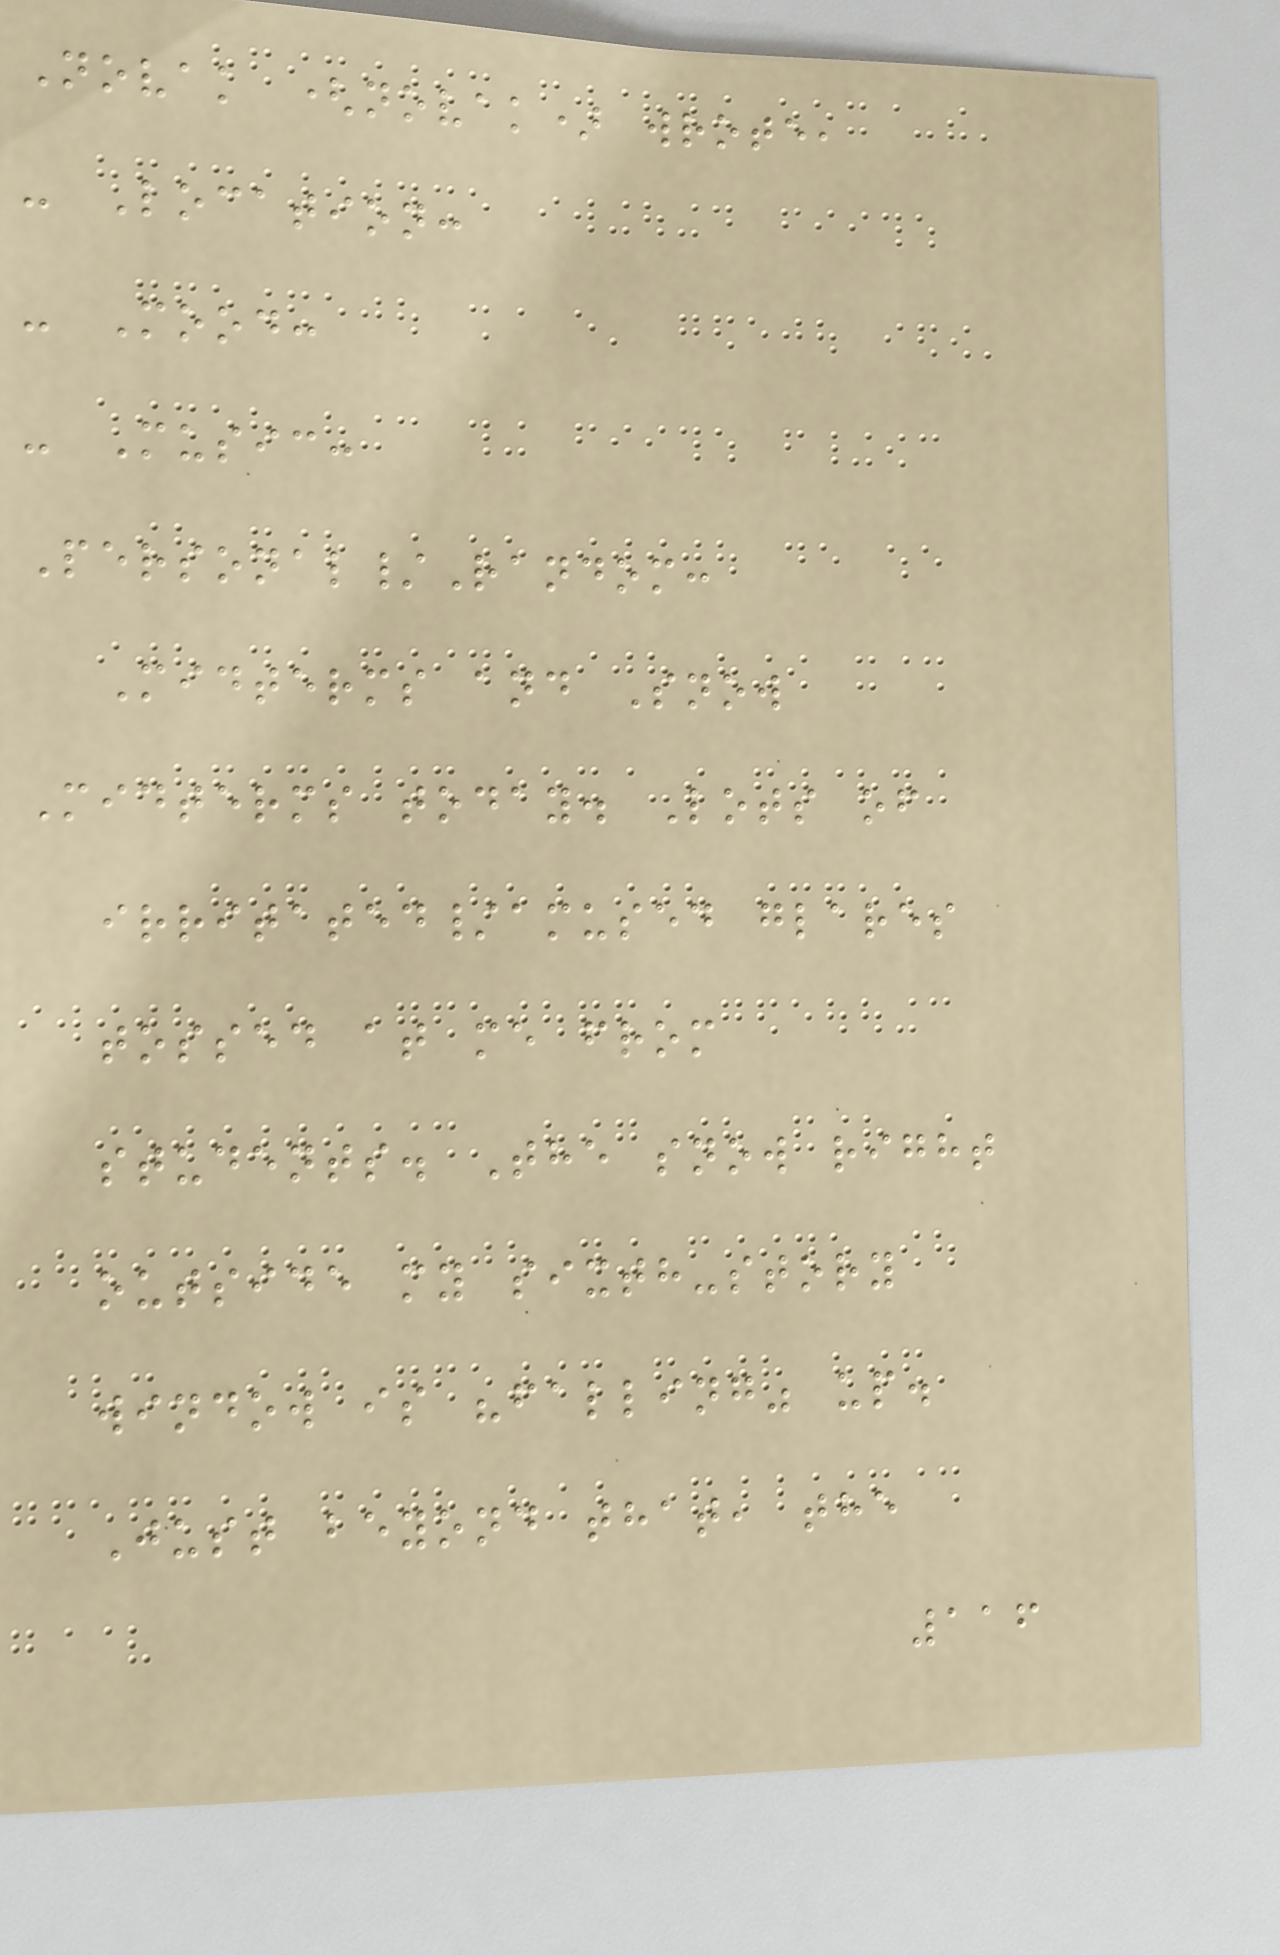Novak (novak) wrote,
- Location:
- Mood:
- Music:
Personal/Random:
Midterms and Snow
Midterms today. Lots of
irritated/amused glares
tossed at me from
students. The snow right
outside my sixth-story
window is "falling" up.
Just beyond that, the
116
